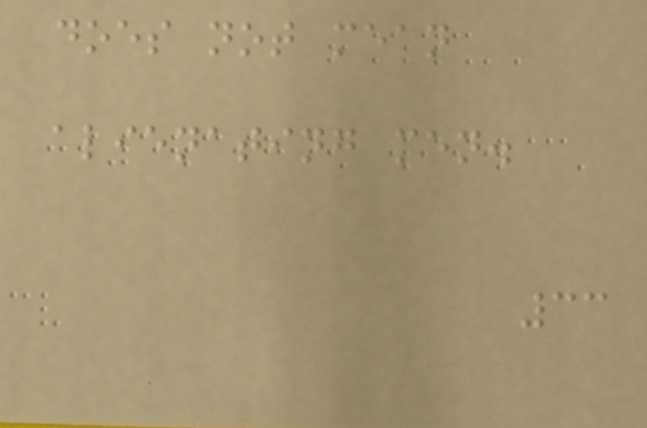does not mean
alienating men.
33
